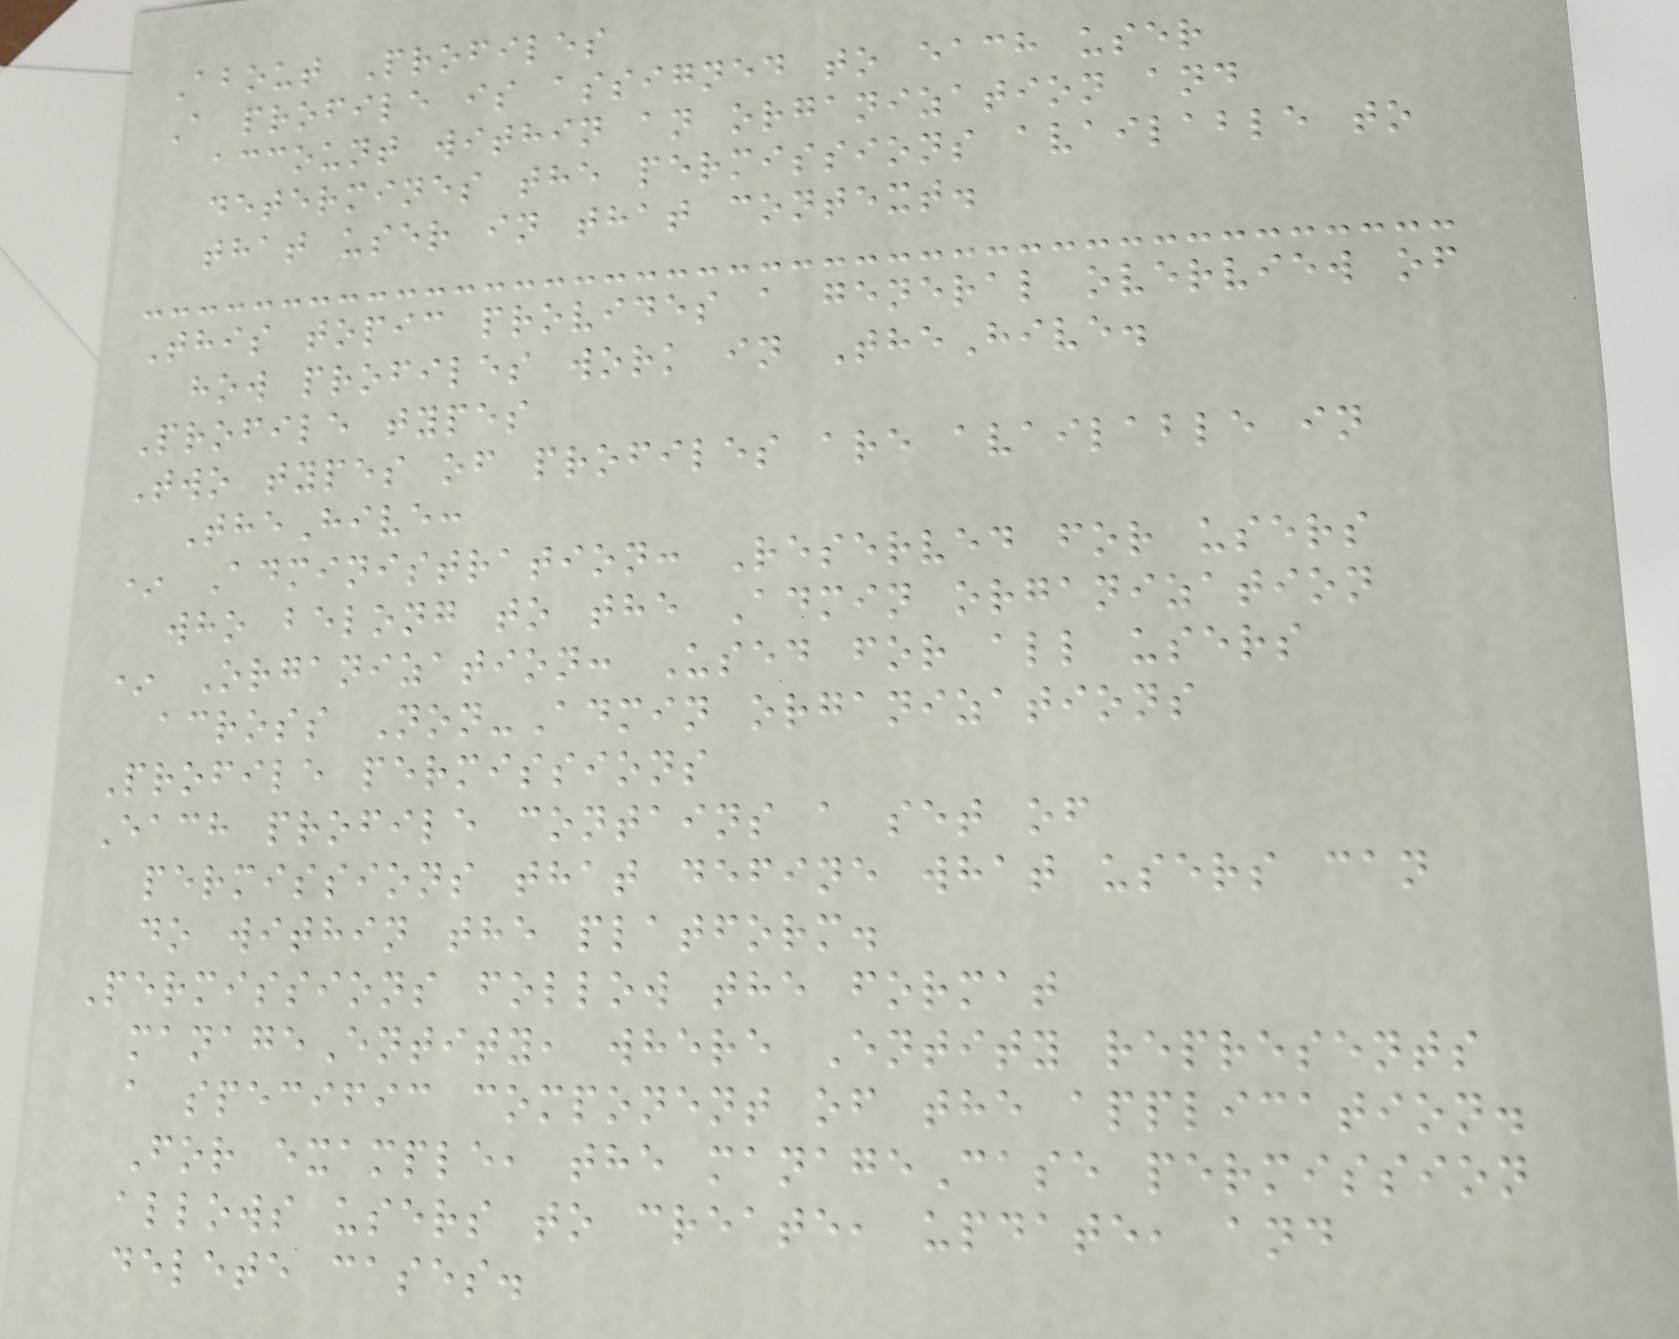About Profiles
A profile is assigned to each user
account within an organization and
determines the permissions available to
that user in that context.
This topic provides a general overview of
how profiles work in TheHive.
Profile types
Two types of profiles are available in
TheHive:
* Administration: Reserved for users
who belong to the Admin organization
* Organization: Used for all users
across Non-Admin organizations
Profile permissions
Each profile contains a set of
permissions that define what users can
do within the platform.
Permissions follow the format
manageEntity, where Entity represents
a specific component of the application.
For example, the manageCase permission
allows users to create, update, and
delete cases.
